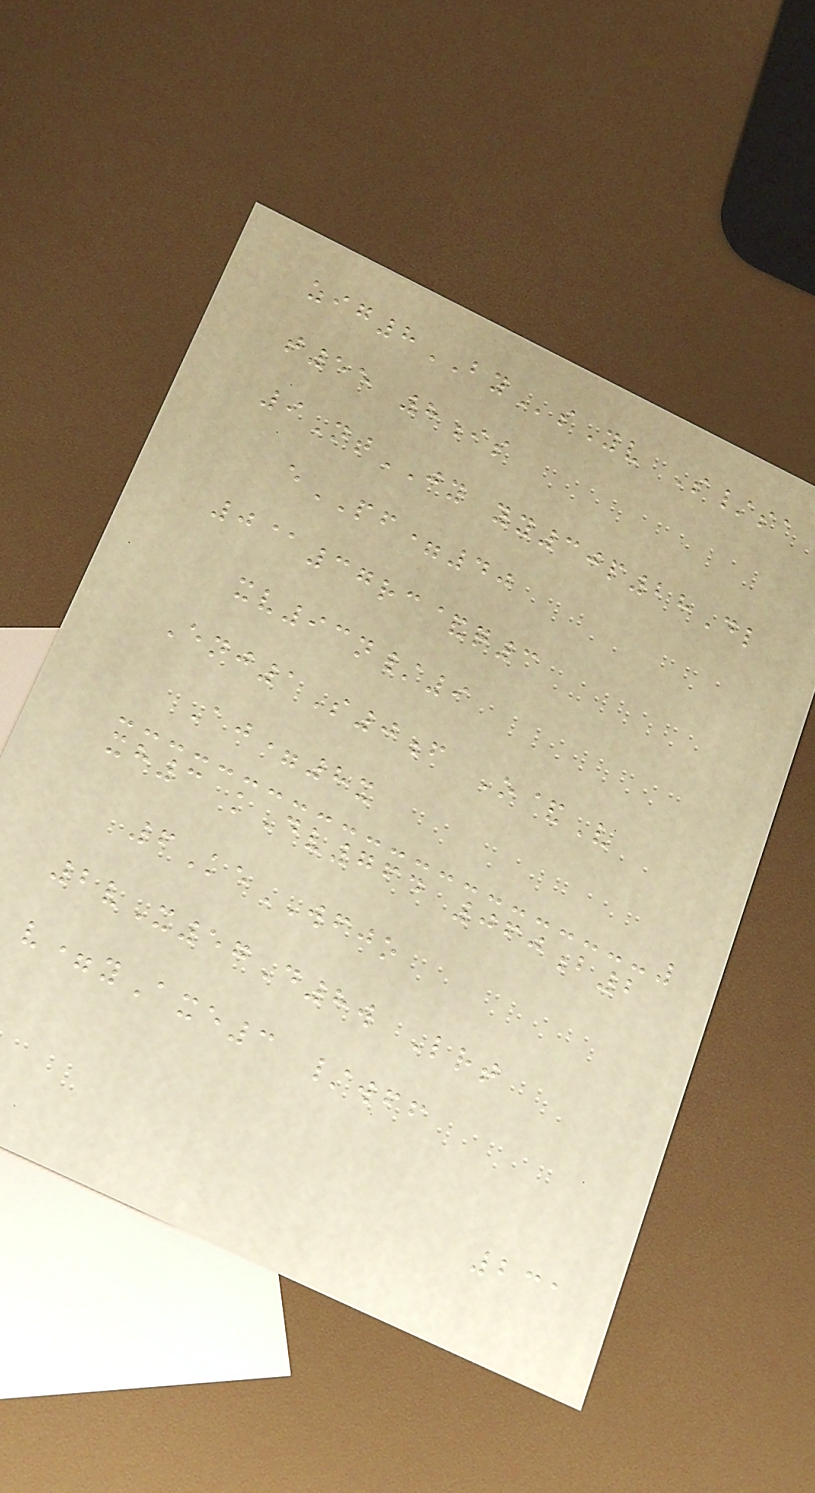zig8BYsYv S/sa
t55 8is
9NtJY yy30p28Dl
ePF=40
0@37rc&q3
xv93n/9
Enj1S0f O&V
Aj=8x
xh3 kDv764 060b2
6KeWFJO
2vX57D8w Lrt
v=yAxe3 /wff
231
